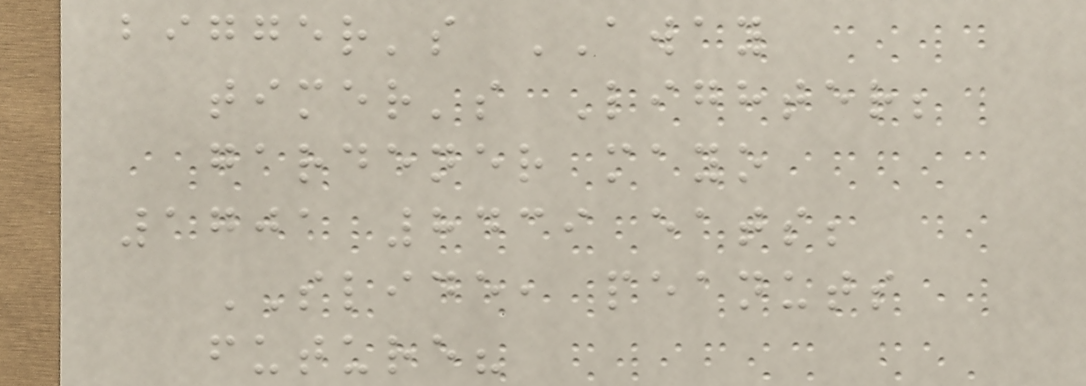bigger's AWAY
timer's Lighter;
gardener mayo
1701 8439 eats;
SLIDE, peanuts
future?
